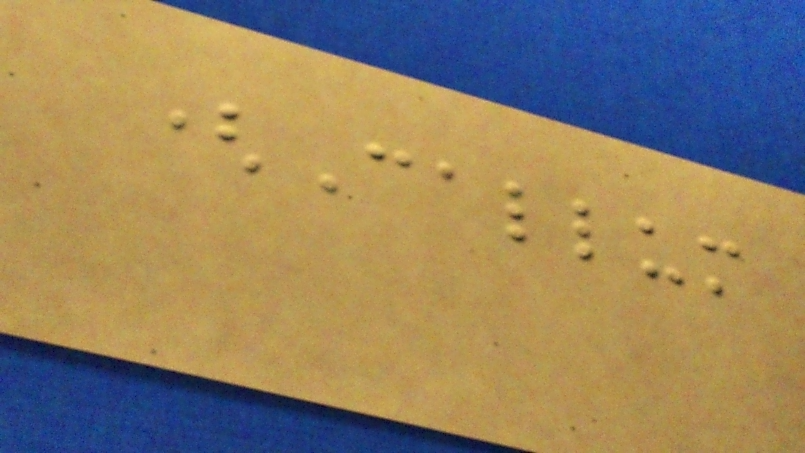(Callum
